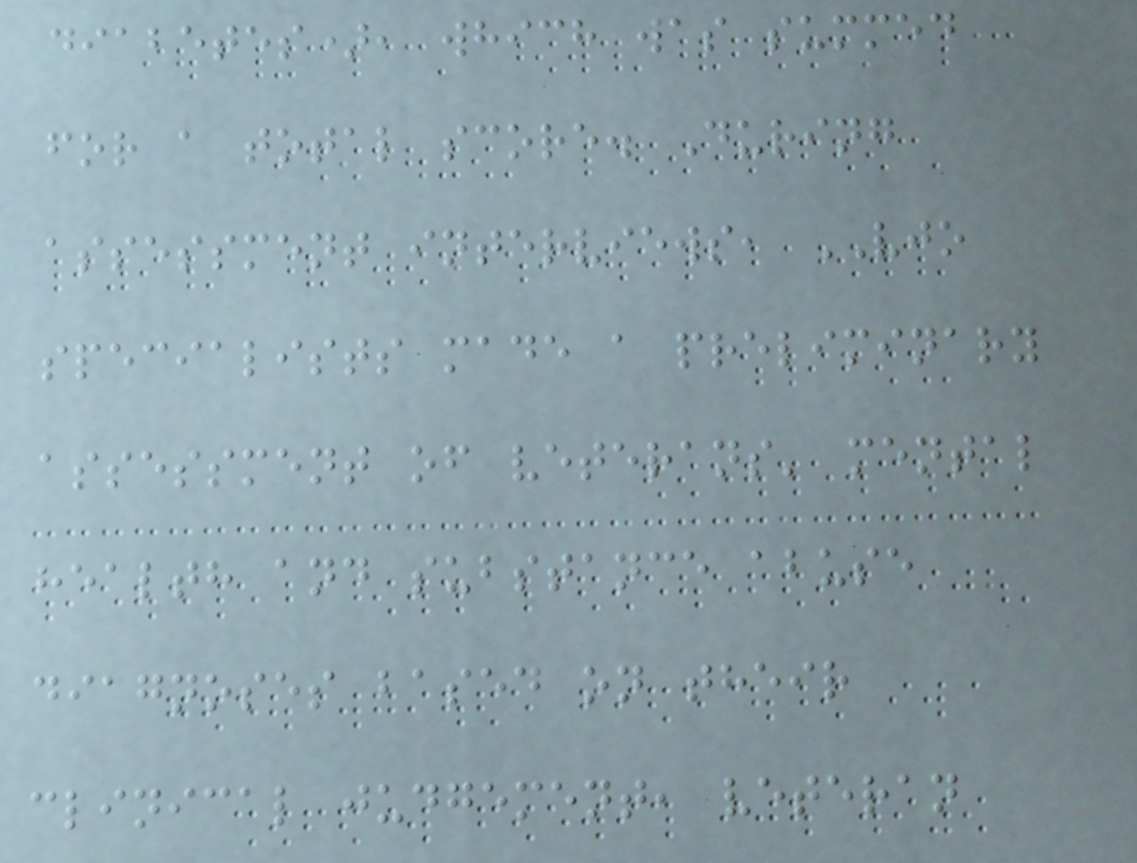diabetes), which was summed
for a total score. During
assessment interviews, VJO
specialists made a preliminary
assessment of veterans' mental
health and substance abuse
diagnoses based on their
clinical judgement, veteran
